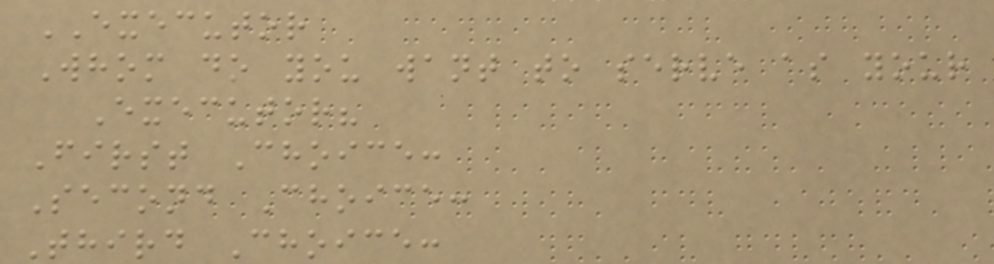EXECUTOR
Whom do you want to serve as your
Executor?
First Choice:
Second Choice:
Third Choice:
